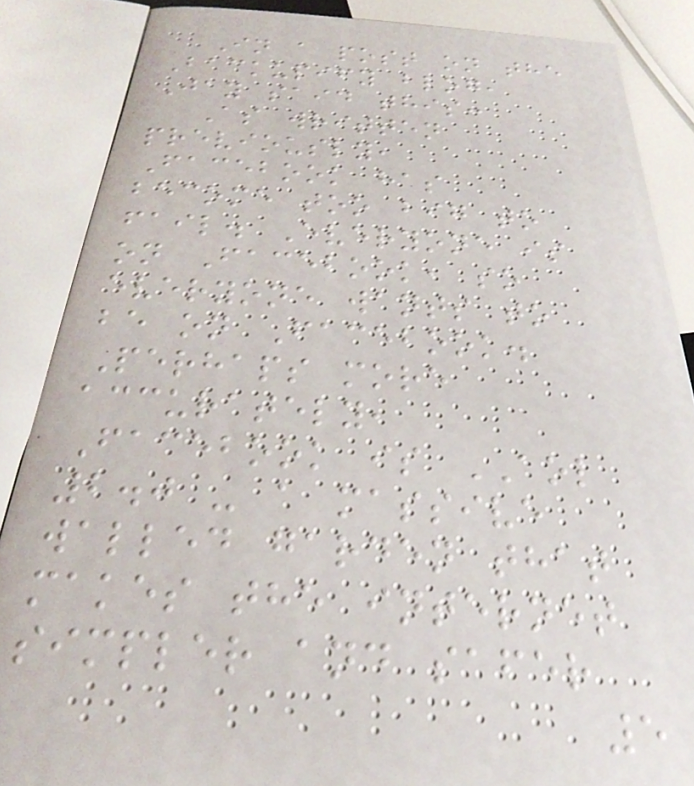In a post on the
Backupify blog,
Jay said this:
As written
previously,
Facebook has
become too big to
fail. Everyone is
on Facebook, so
everyone wants to
be on Facebook.
Perhaps more
accurately,
Facebook is AOL
2.0 - a massive
walled garden that
makes the internet
simpler and safer
5
